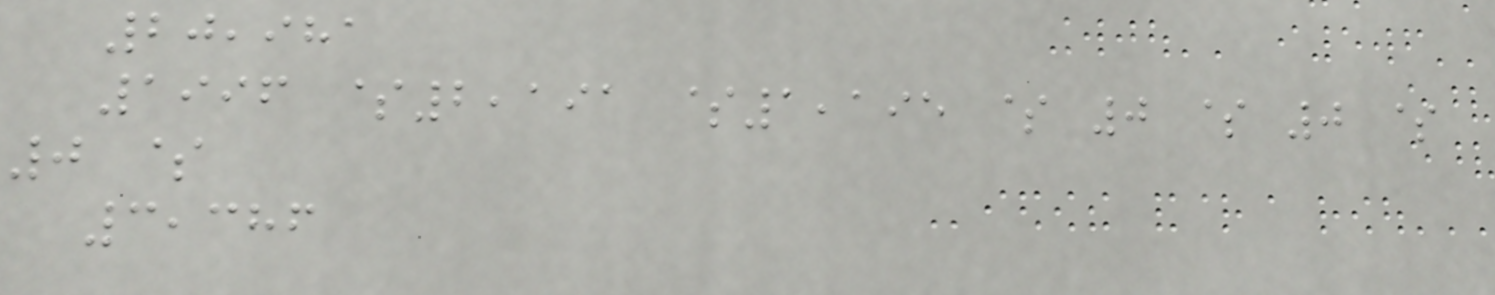20,981
1996 $2,191 $1,195 $ 0 $ 0 $
0 $
3,386
